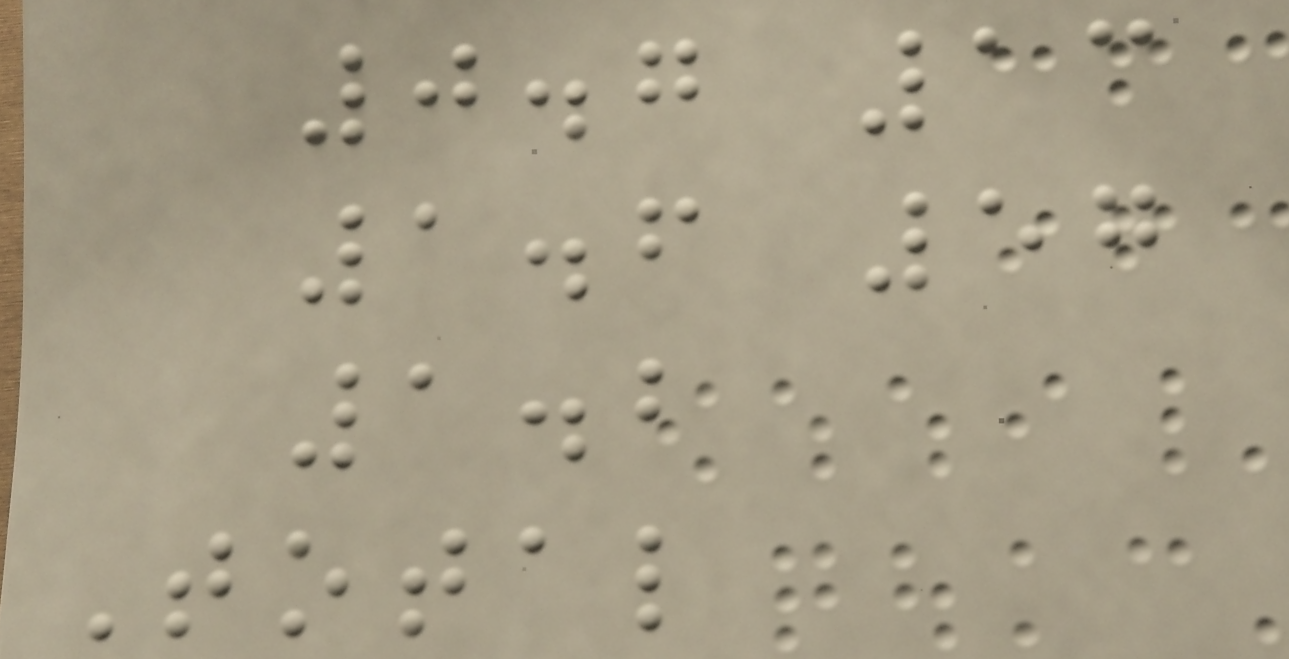0.7 13
1.6 57
1.2
Total
